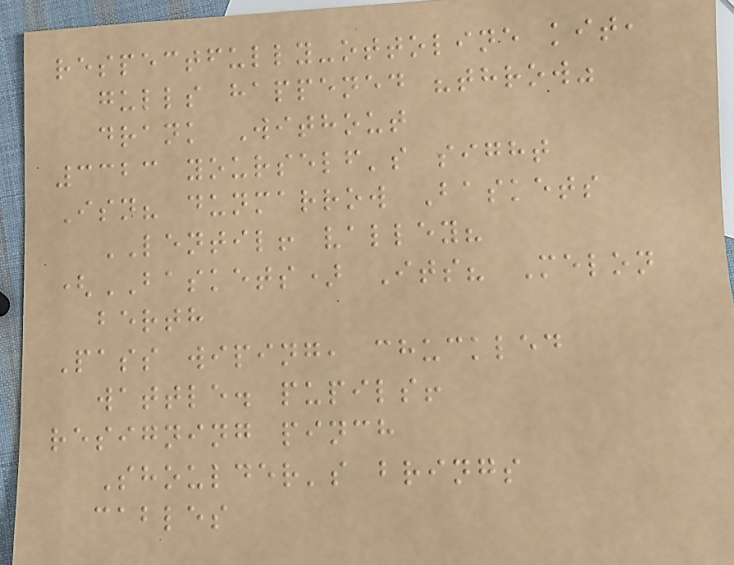respectfully-ottoline kit,
gulls happened "throw"
drank Without
3323 yourself's sight
Isn? dunmarrow Baskets
LENTIL! valley?
(BASKETS) Its? Melon
berth
Pass wiping, chuckled
wattle. pupils!
resigning pinch
Shoulder's brings
cables
